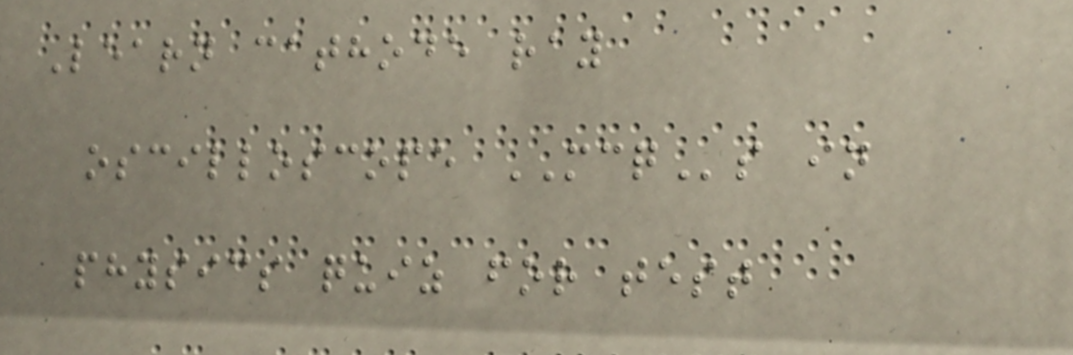Learn cathode ray
oscilloscope MCQs in
physics quiz for test
